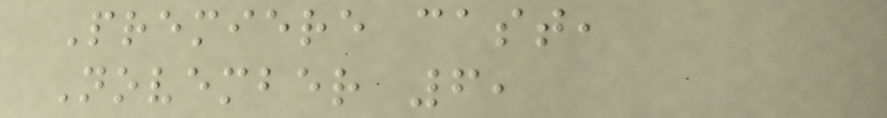Premiere cast,
November 6,
